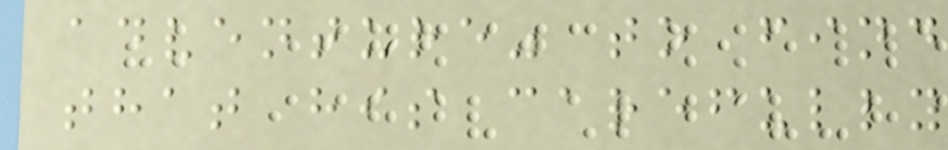adventure" to find
that his carefully
